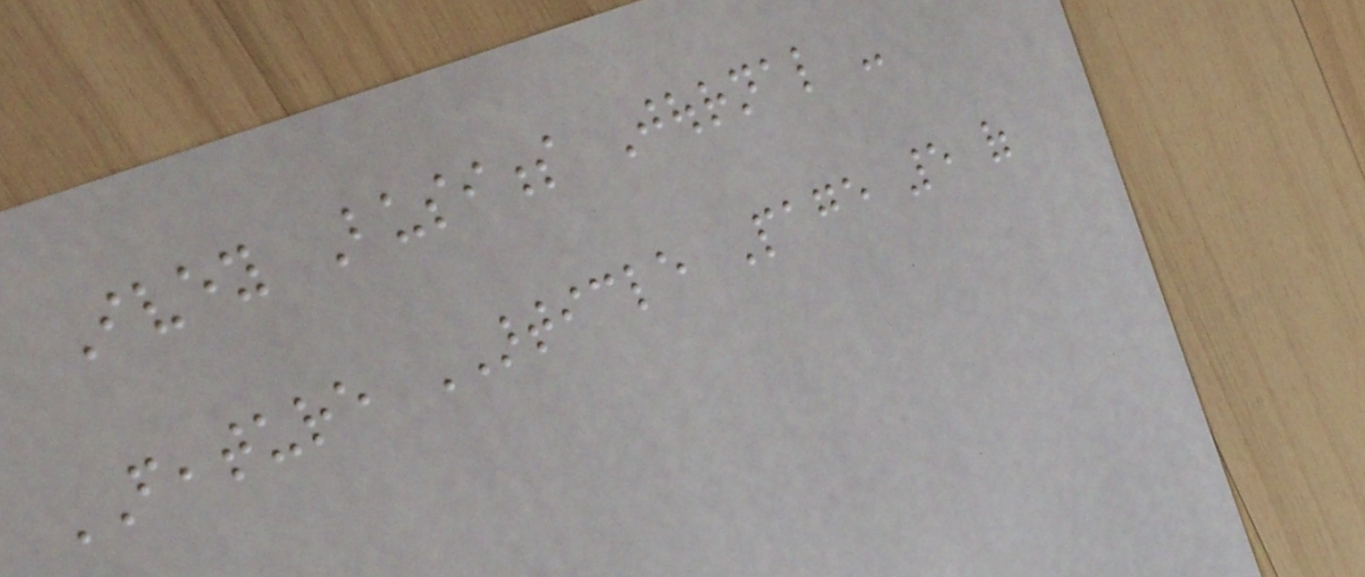Ivey Business Journal -
FEATURE ARTICLE Page 5 of
